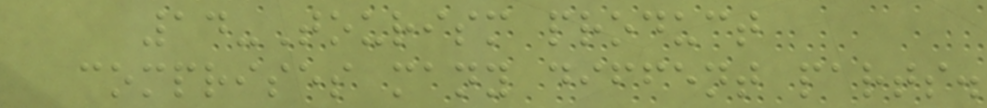14-Tourism product
comprises many diffent parts.
